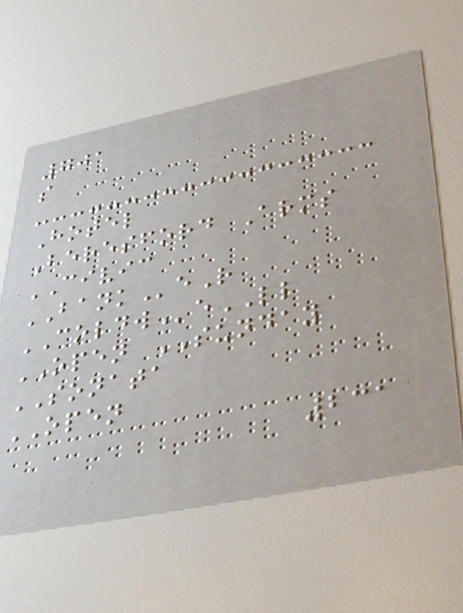701
s
Hotel
Beresford Arms
CIVIC
BANKeR
COLDWeLL
OPEN SUNDAY
SONATA
OPEN
231
